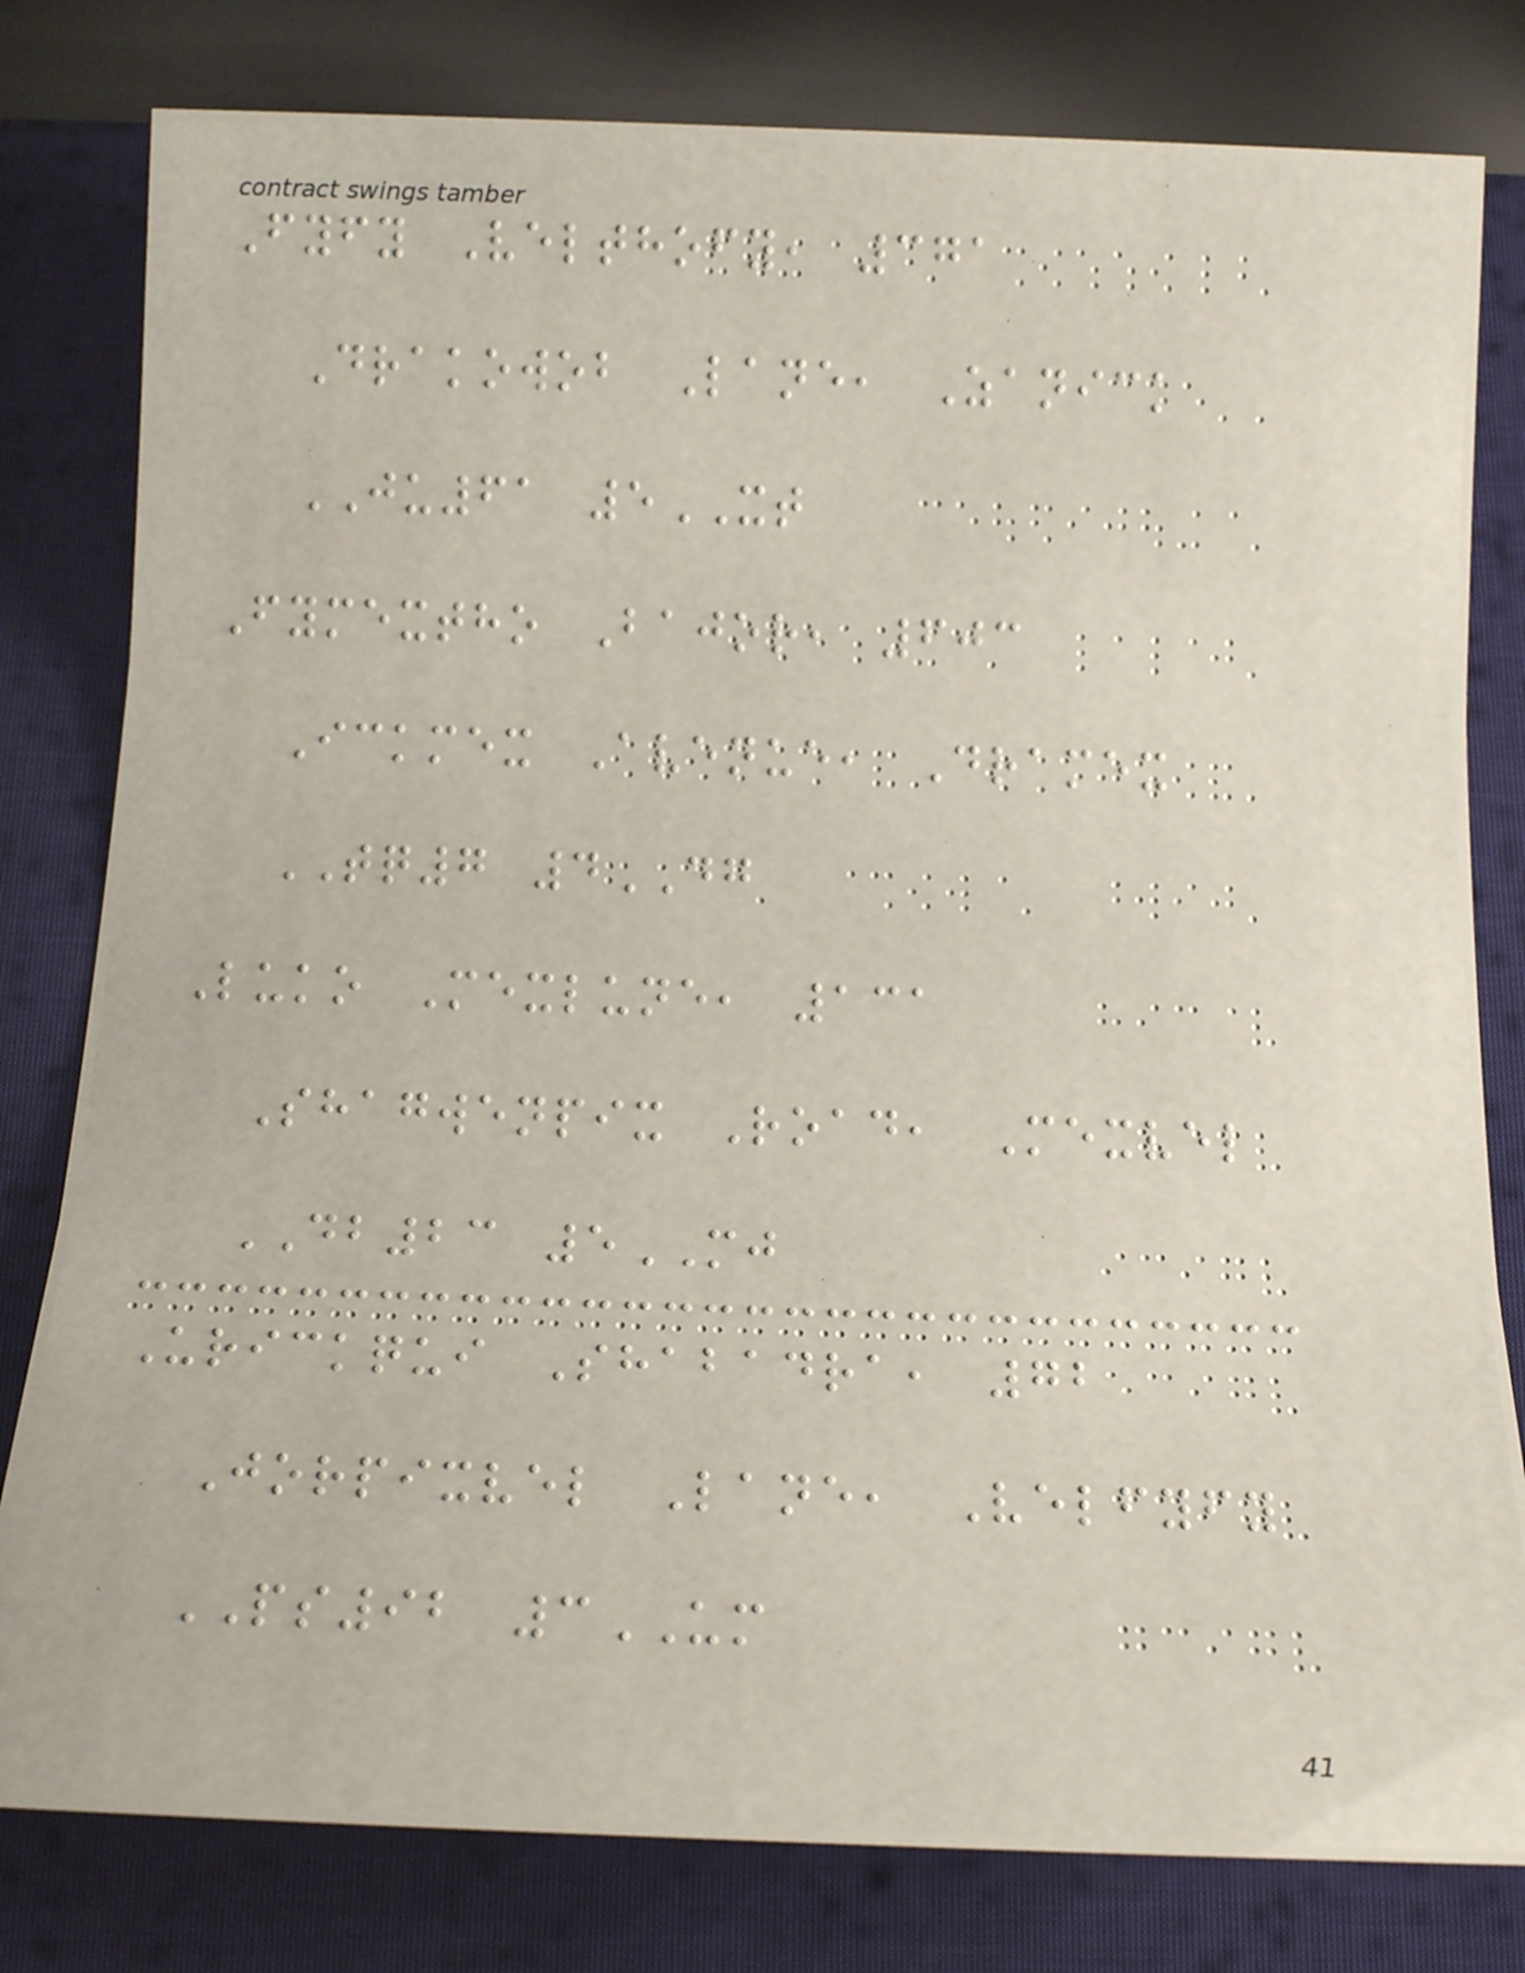Fyfy Velthofy, 371
Drakowob Lane, Zanick
JU61 5XT
Fymextho Bajor, 603
Ickmex Avenue, Dramex
TQ7 4DG
Luko Mexlune, 131
Shagwenpix Road, Mexvel
DB23 5MJ
Urickqui Shabadra, 72
Jorpixvel Lane, Velfyfy
PS92 3UM
